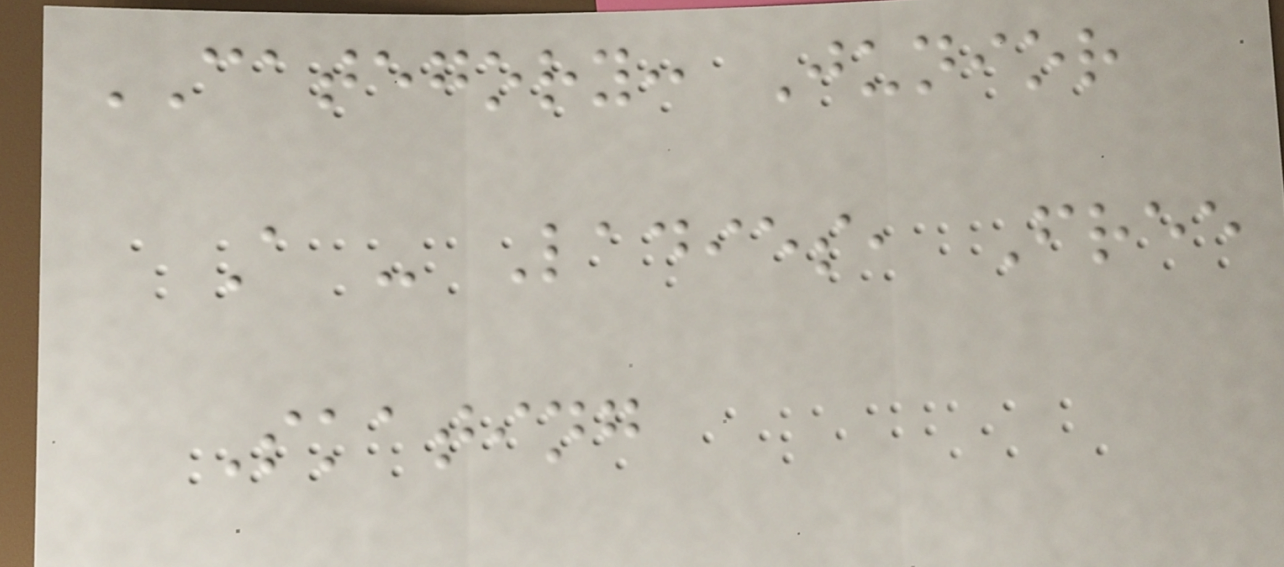CATEGORY: Junior
A - Ladies, Free
Skating
